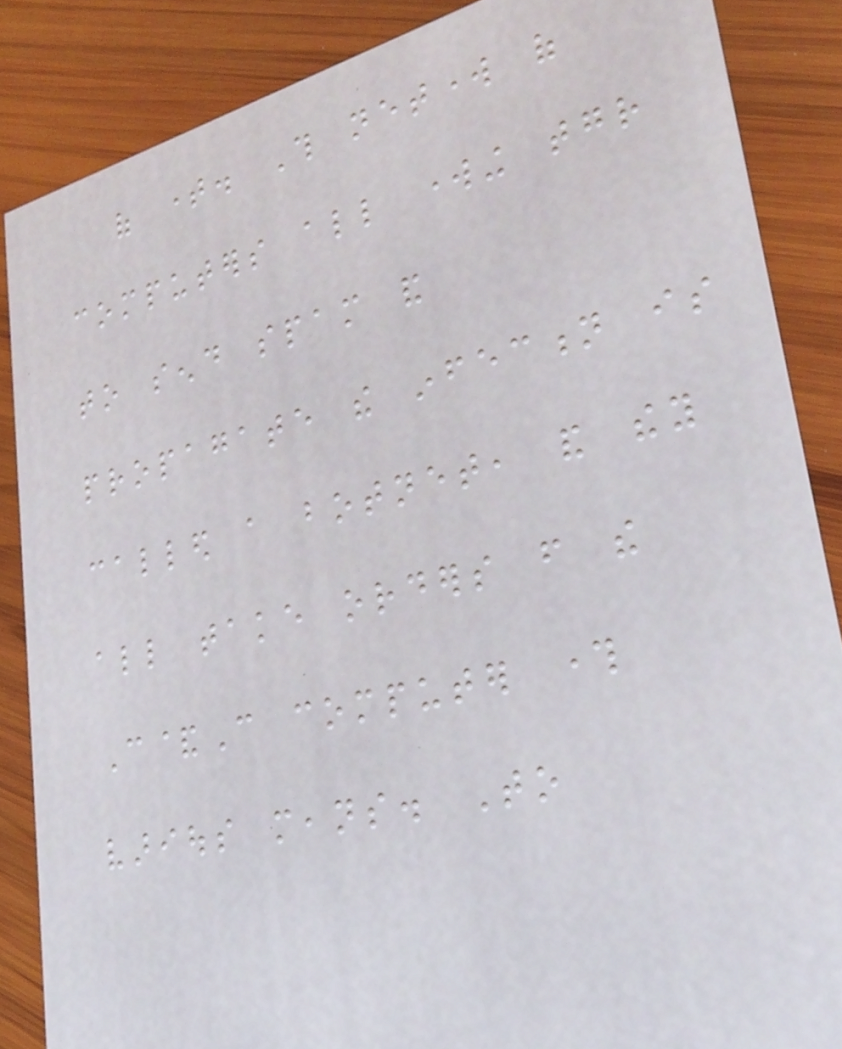of time. This network of
computers all working together
to send spam and
propagate the infection is
called a botnet, and they
all take orders from the
C&C computer through
various means. To
